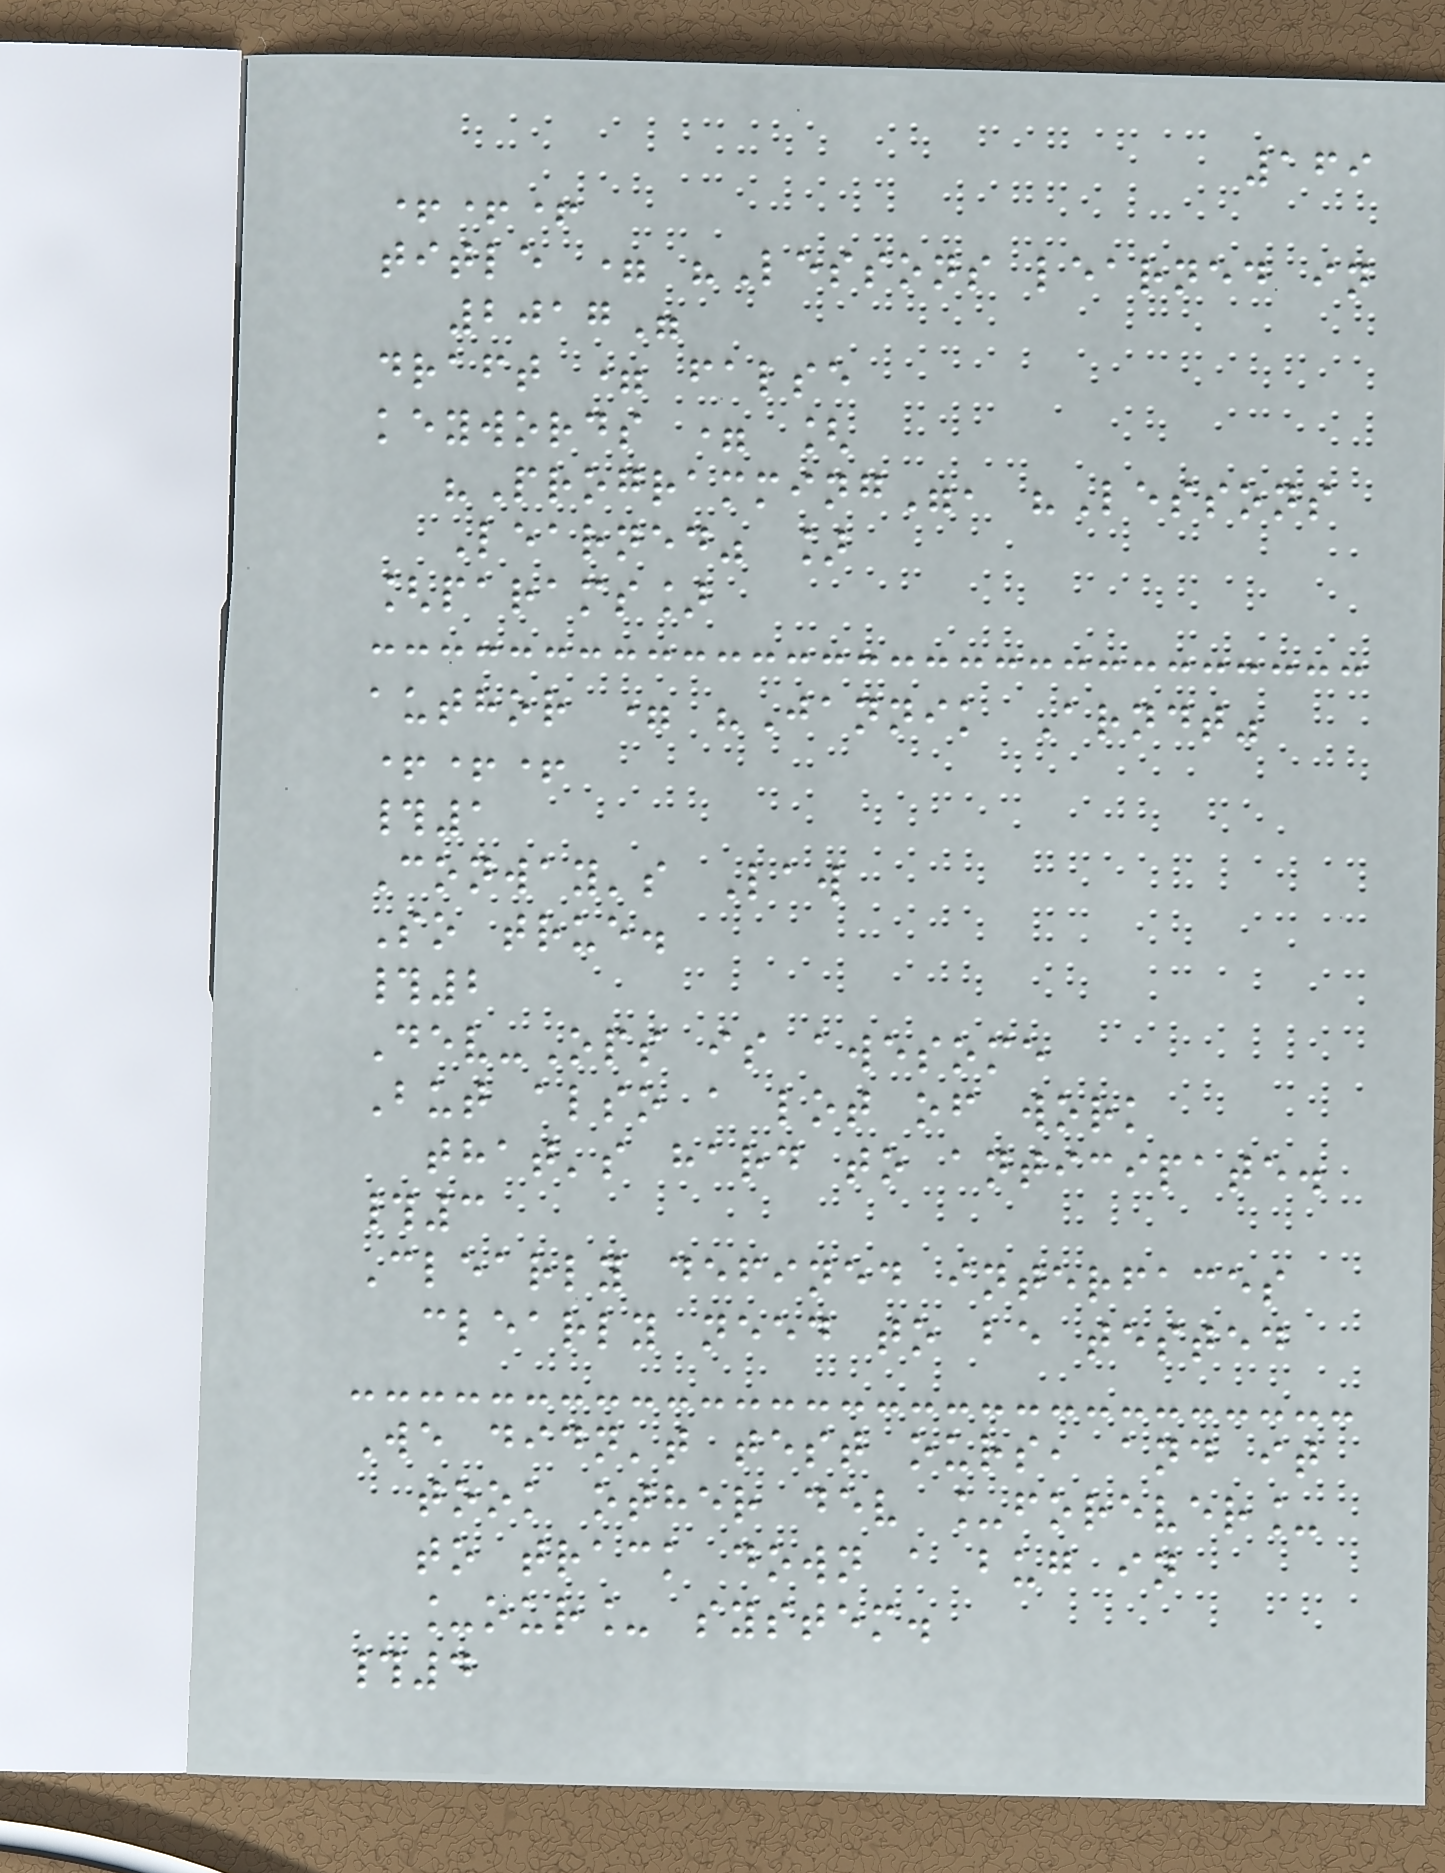169
+++
title = "Lessons learned in
2017"
draft = false
keywords = [
"Programming", "Lessons
Learned" ]
[params]
author = "Jannik Arndt"
+++
#1
Conway's Law
So true.
#2
Dev-Ops is awesome
But also a lot of work
that's hard to anticipate.
#3
Clearly defined interfaces
clearly need to be tested
We didn't test ours, and it
took other dev _forever_
to track down a bug in
_our_ system.
#4
